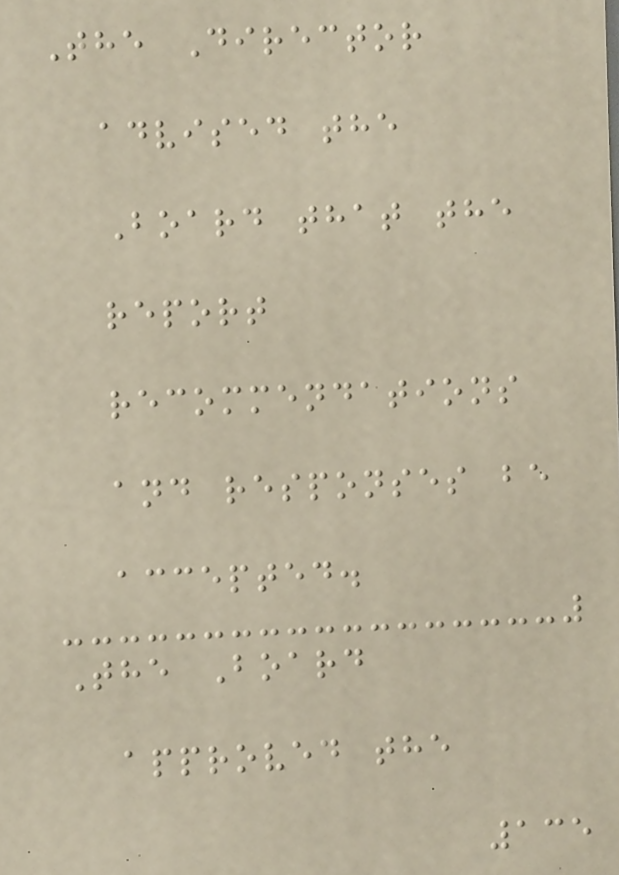The Director
advised the
Board that the
report
recommendations
and responses be
accepted.
The Board
approved the
135
